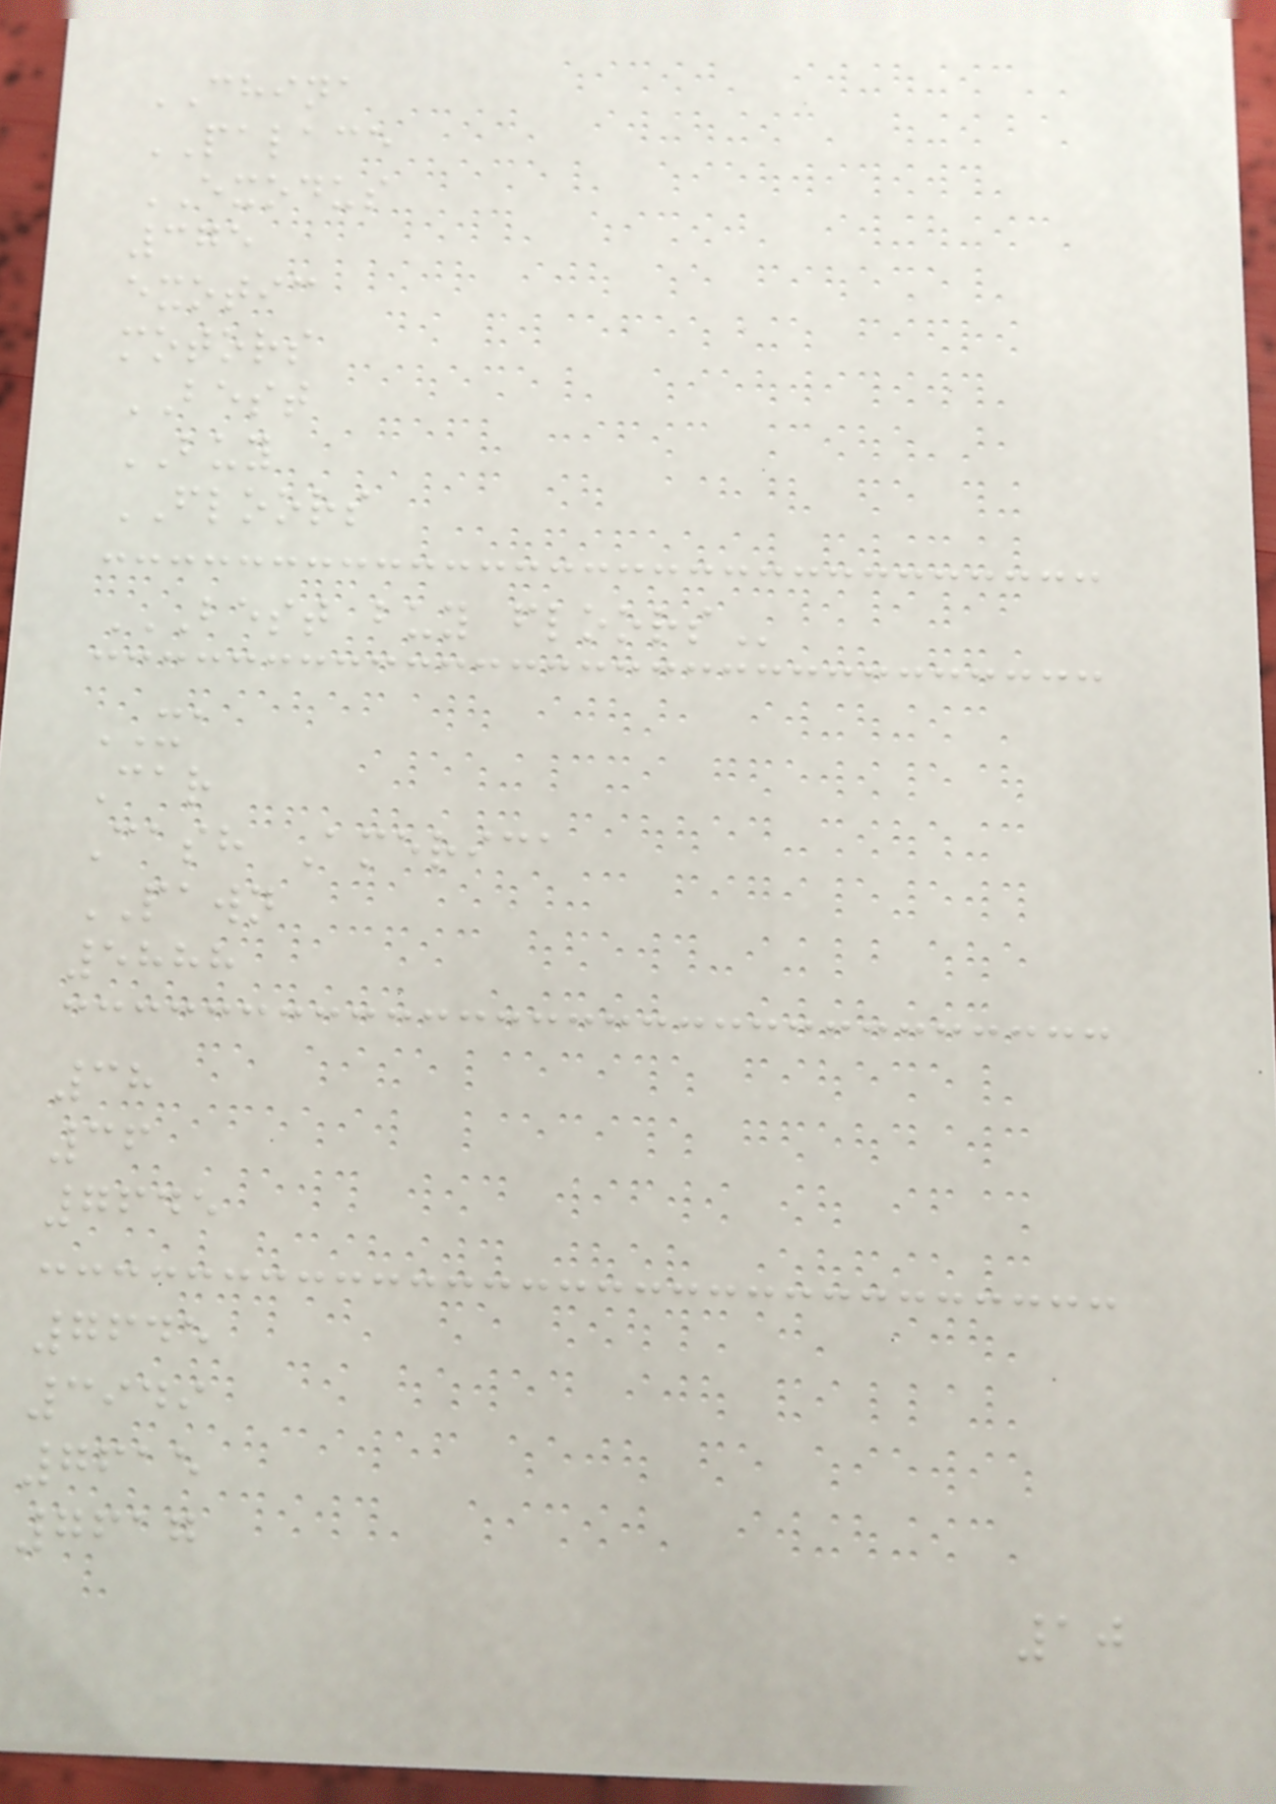CHINA
PALACE
EXODUS
375
exotic
motors
BEST
BUY
FLOORS
BEST BUY FLOORS
XA
Car
Cash America
PAWN
5888
38
36
7645
7645
3949
7615
7617
10
